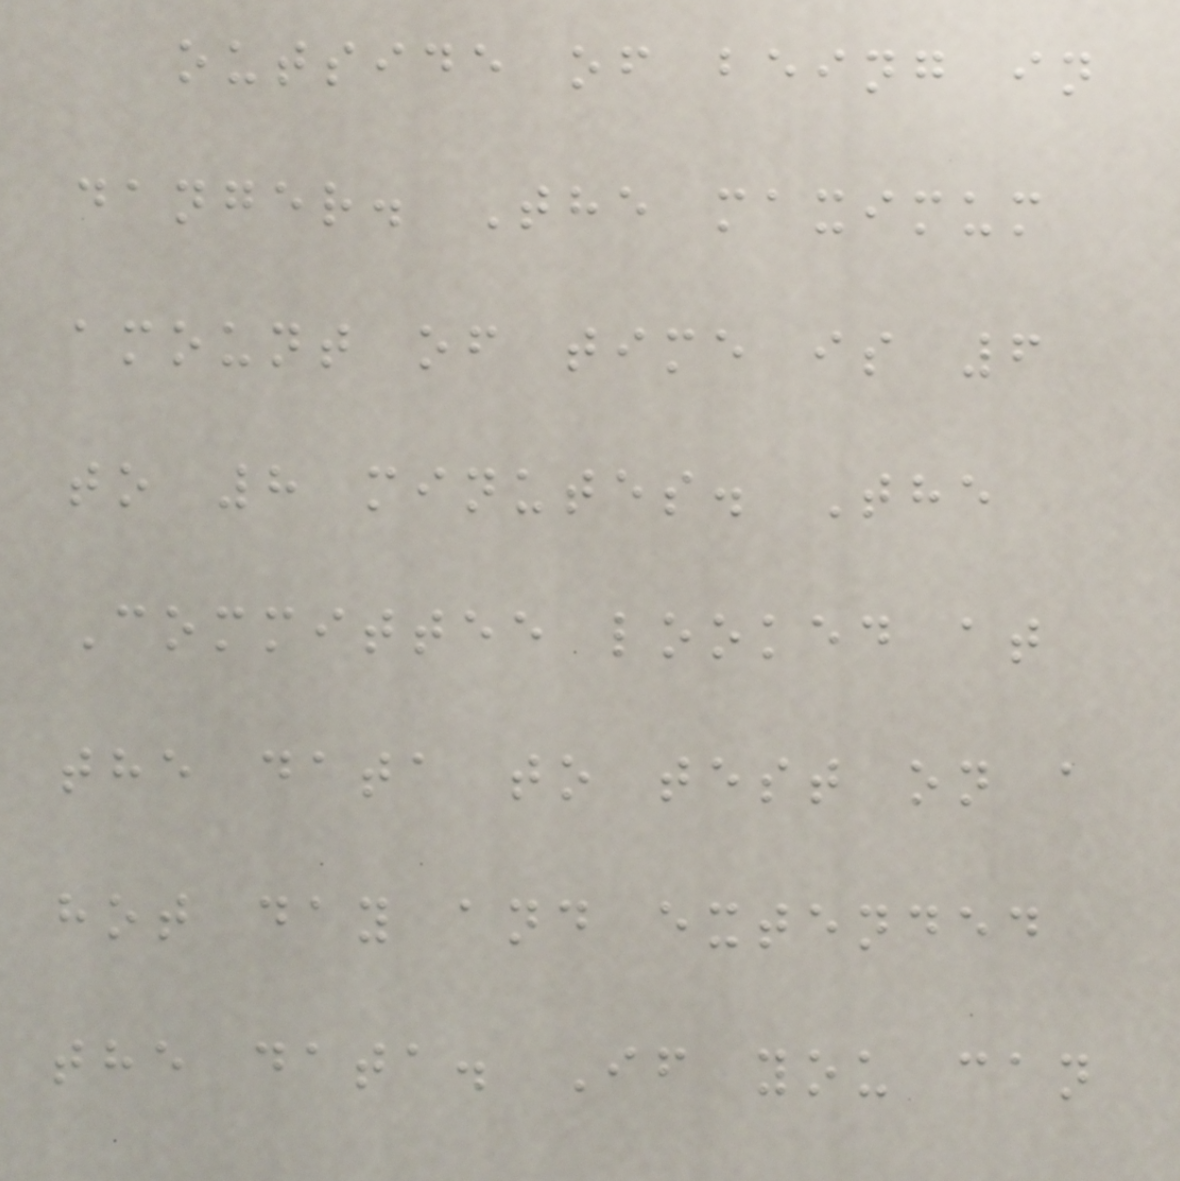outside of being in
danger. The maximum
amount of time is 6
to 8 minutes. The
Committee looked at
the data to test on a
hot day and extended
the data. If you can
